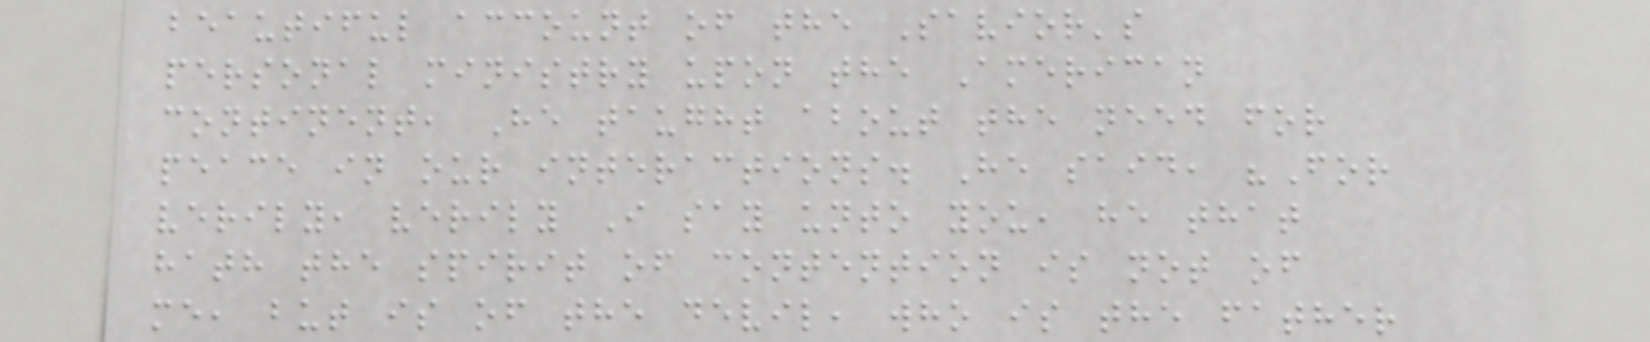beautiful account of the Savior's
personal ministry upon the American
continent, He taught about the need for
peace in our interactions. He said, "For
verily, verily I say unto you, he that
hath the spirit of contention is not of
me, but is of the devil, who is the father
